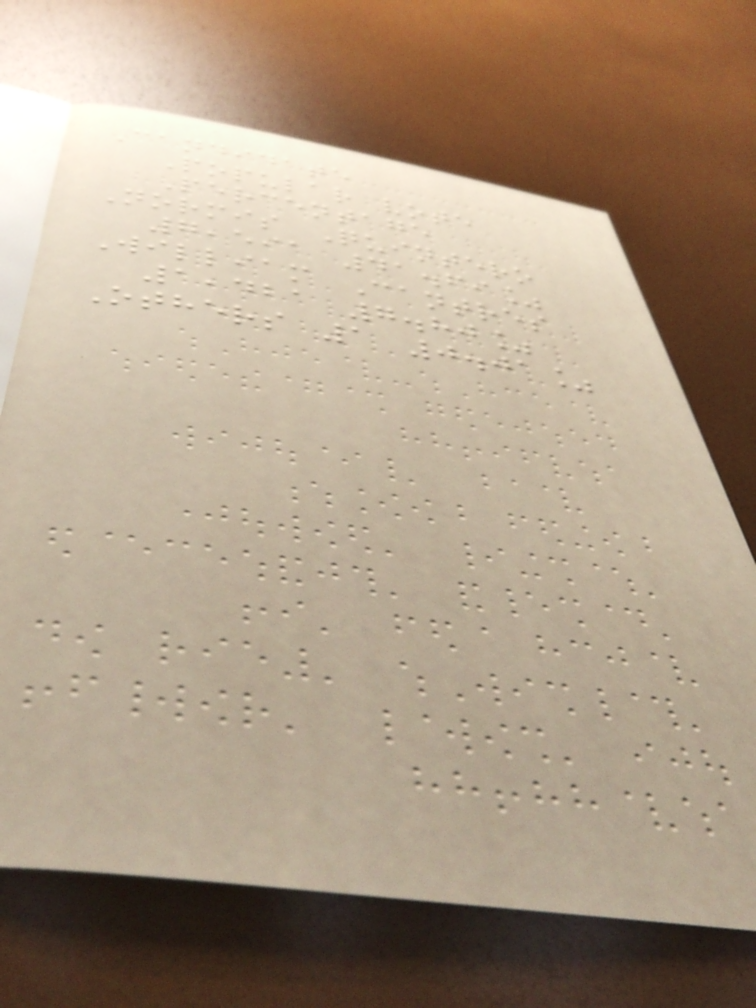Candidate
Popular vote
Percentage
Normis Quintero
7,591 41.69%
William Cantres
1,421 7.80%
Others 1 0.01%
